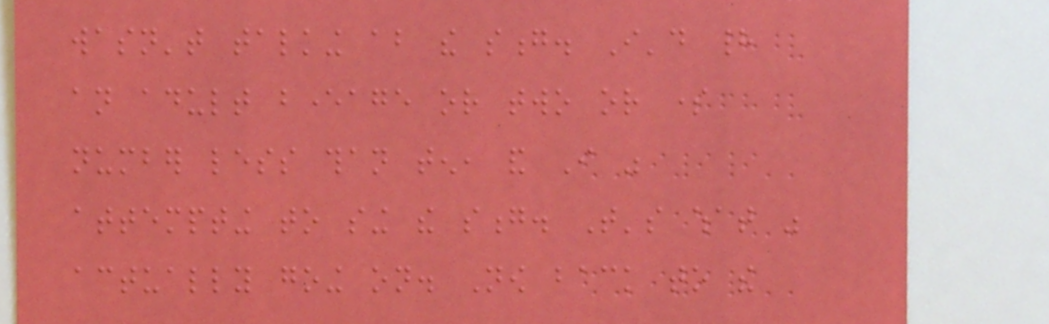wasn't talking about the song. I'd had
an adult beverage or two or some
number less than ten, and I was
attempting to sing the song. That's what was
actually going on. Now back to the
